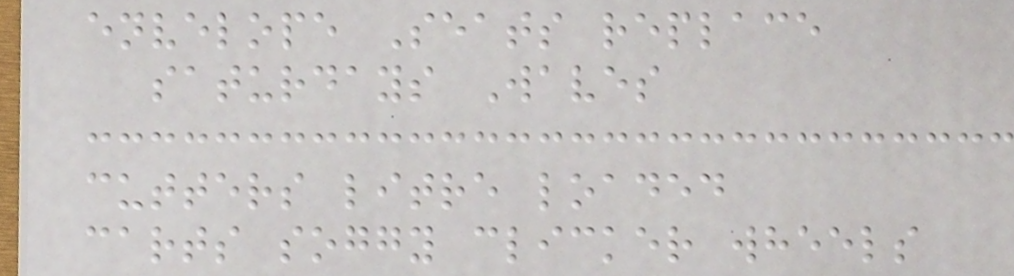envelope Seats replace
saturdays Waves
cutters litre loaded
carts soggy clicker wheels
